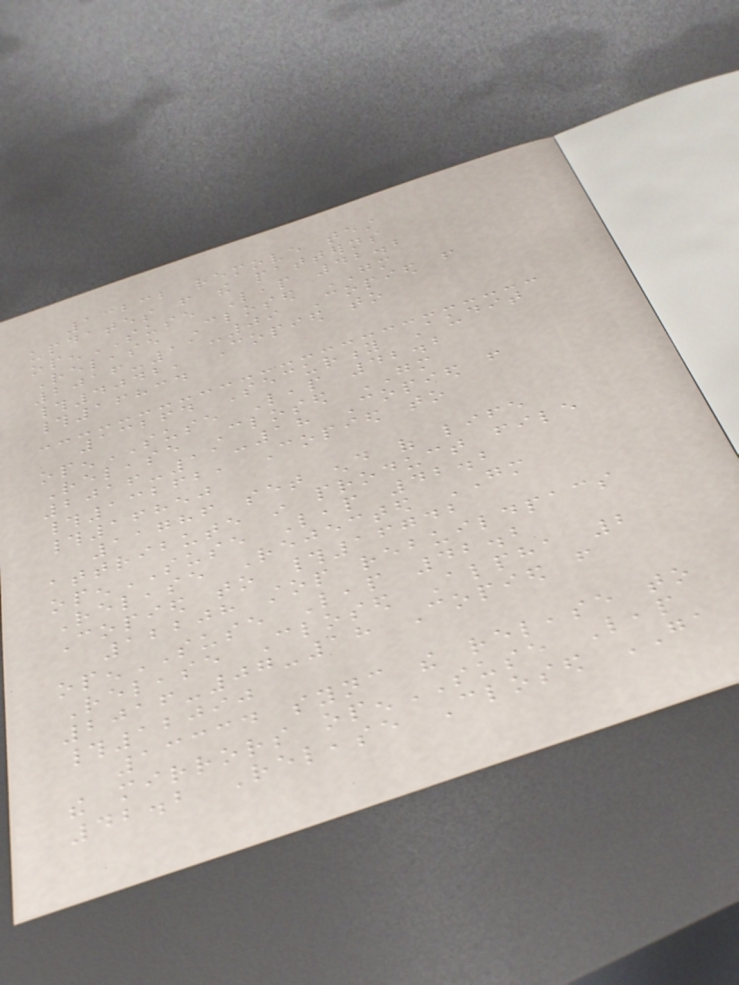13232 remove test
updates from the patterns
openSUSE Leap 42.2
Release Closed GM
2016-11-09 Copied from
#4042, Copied to
#16834
13264 Security Audit
openSUSE Leap 42.2
Release Closed GM
2016-11-18 Copied from
#13262, Copied to
#16850
11786 set end of life
attribute in product file
openSUSE Leap 42.2
Release Rejected GM
Copied to #16742
12208 stop rebuildpacs
openSUSE Leap 42.2
Release Closed Alpha 2
2016-07-18 Copied from
#12090
13334 sync the release to
the mirrors openSUSE Leap
42.2 Release Closed GA
